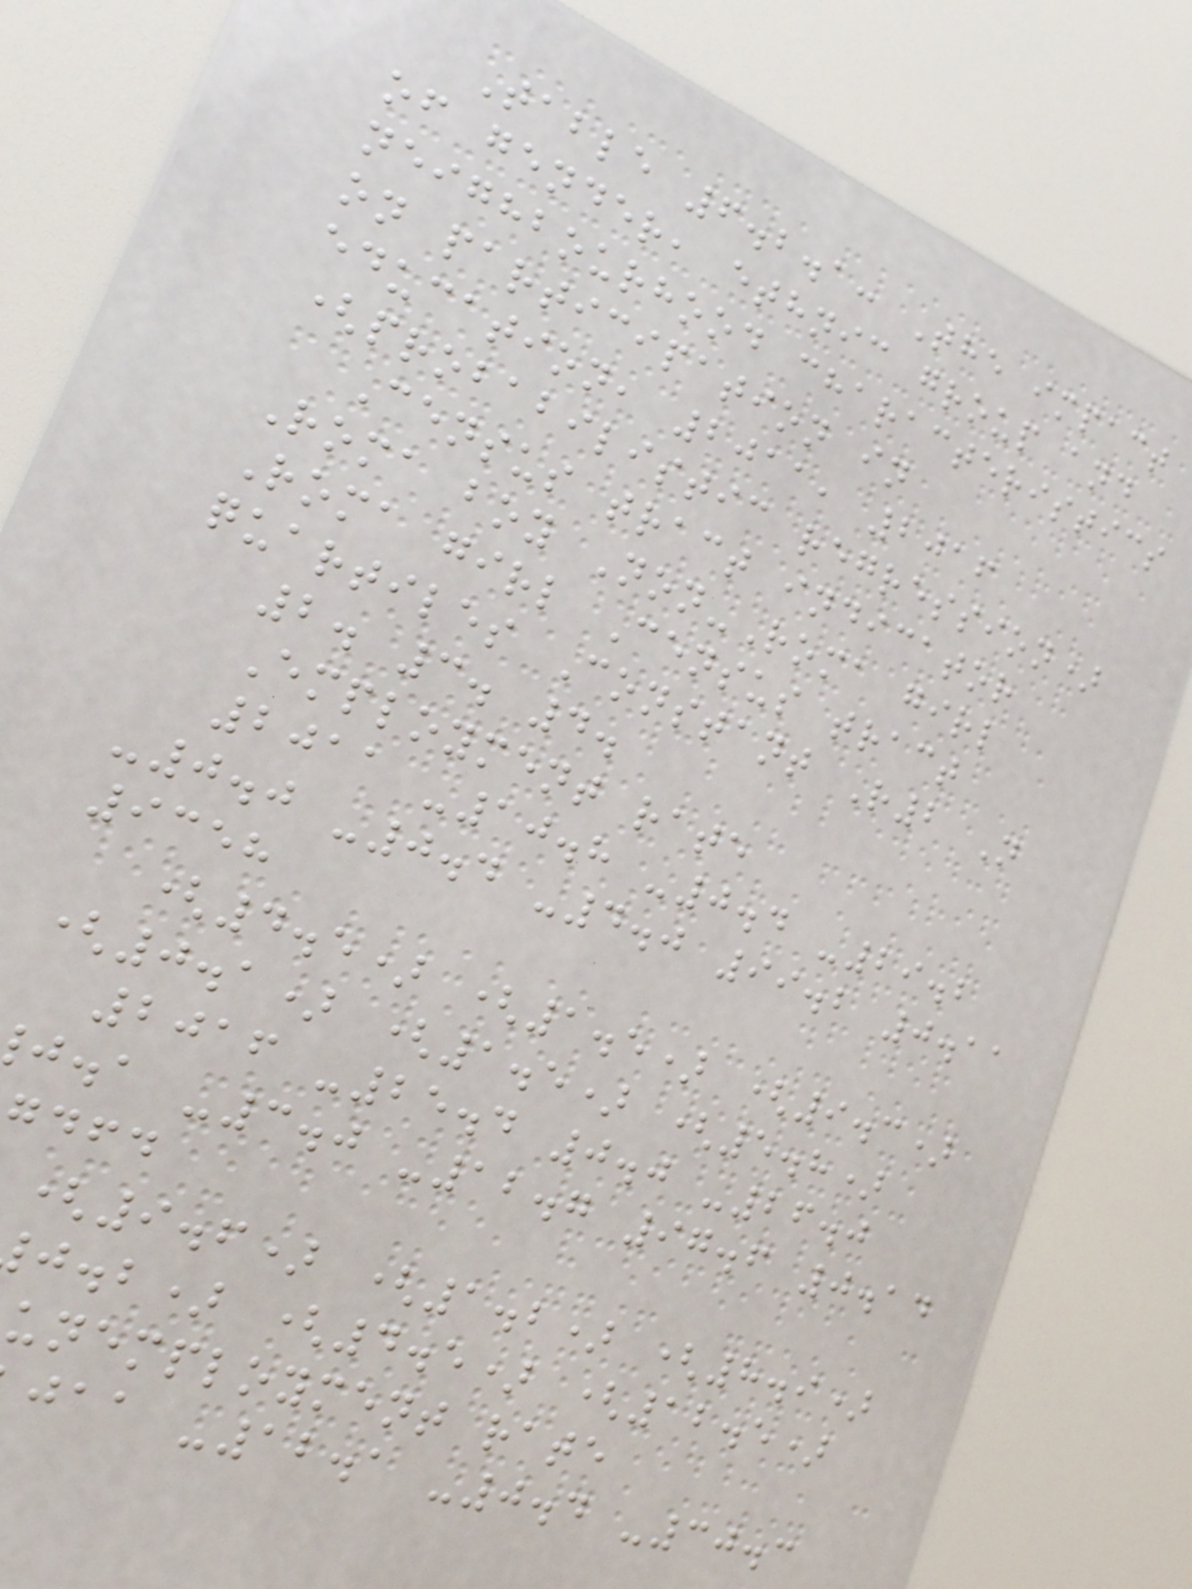Table 6.2.1: The impact
of gender, ethnic group and
neighbourhood characteristics
on participation in
education, 2011, 2016
(probabilistic regression)
Census tract indicator
Roma boy Non-Roma girl
Roma girl Census tract
quartiles Constant R2 N
2. 3. 4.
Employment rate
2011 -10.8 -0.4 -29.2
-0.0 -0.4 -4.0 99.2 0.11
9358
(4.5) (1.5) (9.3)
(0.1) (1.5) (5.8)
2016 -25.4 0.0 -26.0
j.a -3.0 -12.7 97.6 0.14
gdfd
(9.6) (1.2) (8.9)
j.b) (4.5) (12.5)
unemployment rate
jaa -12.1 -0.4 -30.3
